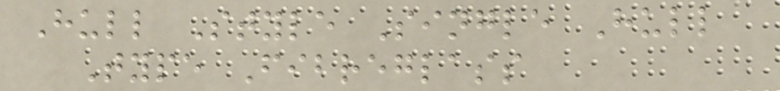Hull Style Single Hull
Type Fibreglass
